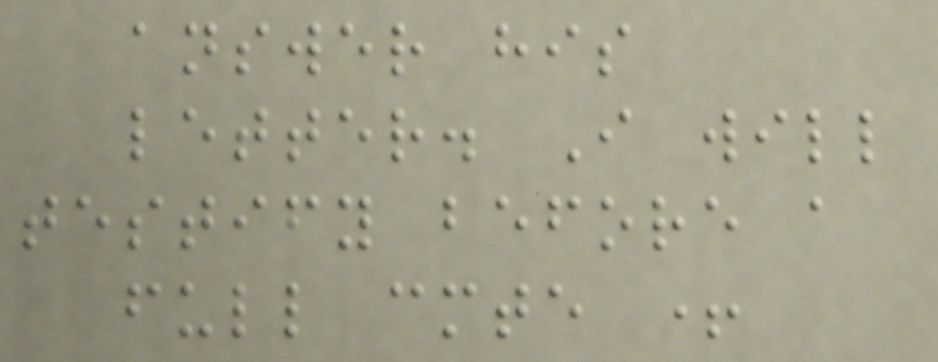answer his
letter. I will
testify before a
full cmte +
